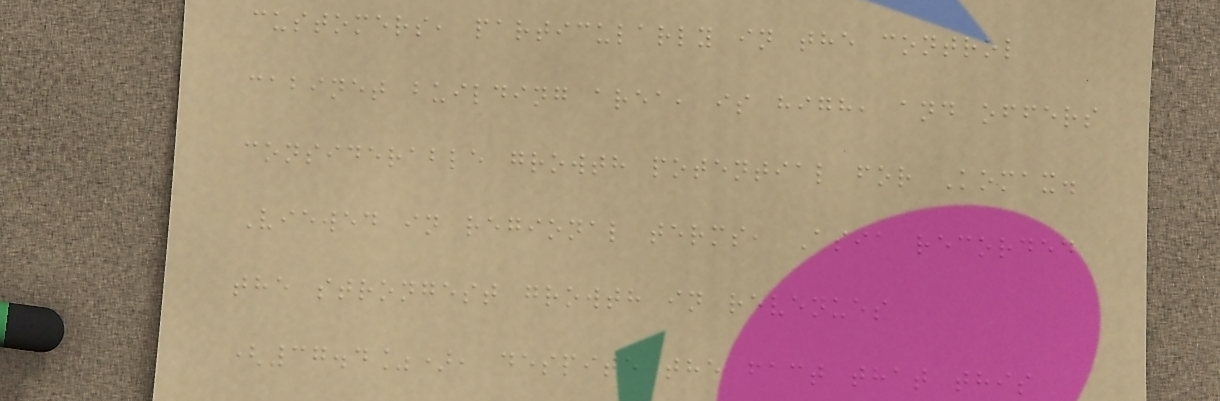customers, particularly in the control
cabinet building area, is high, and offers
considerable growth potential for Komax.
Viewed in regional terms, Asia recorded
the strongest growth in revenues
(37.4%), despite the fact that this
